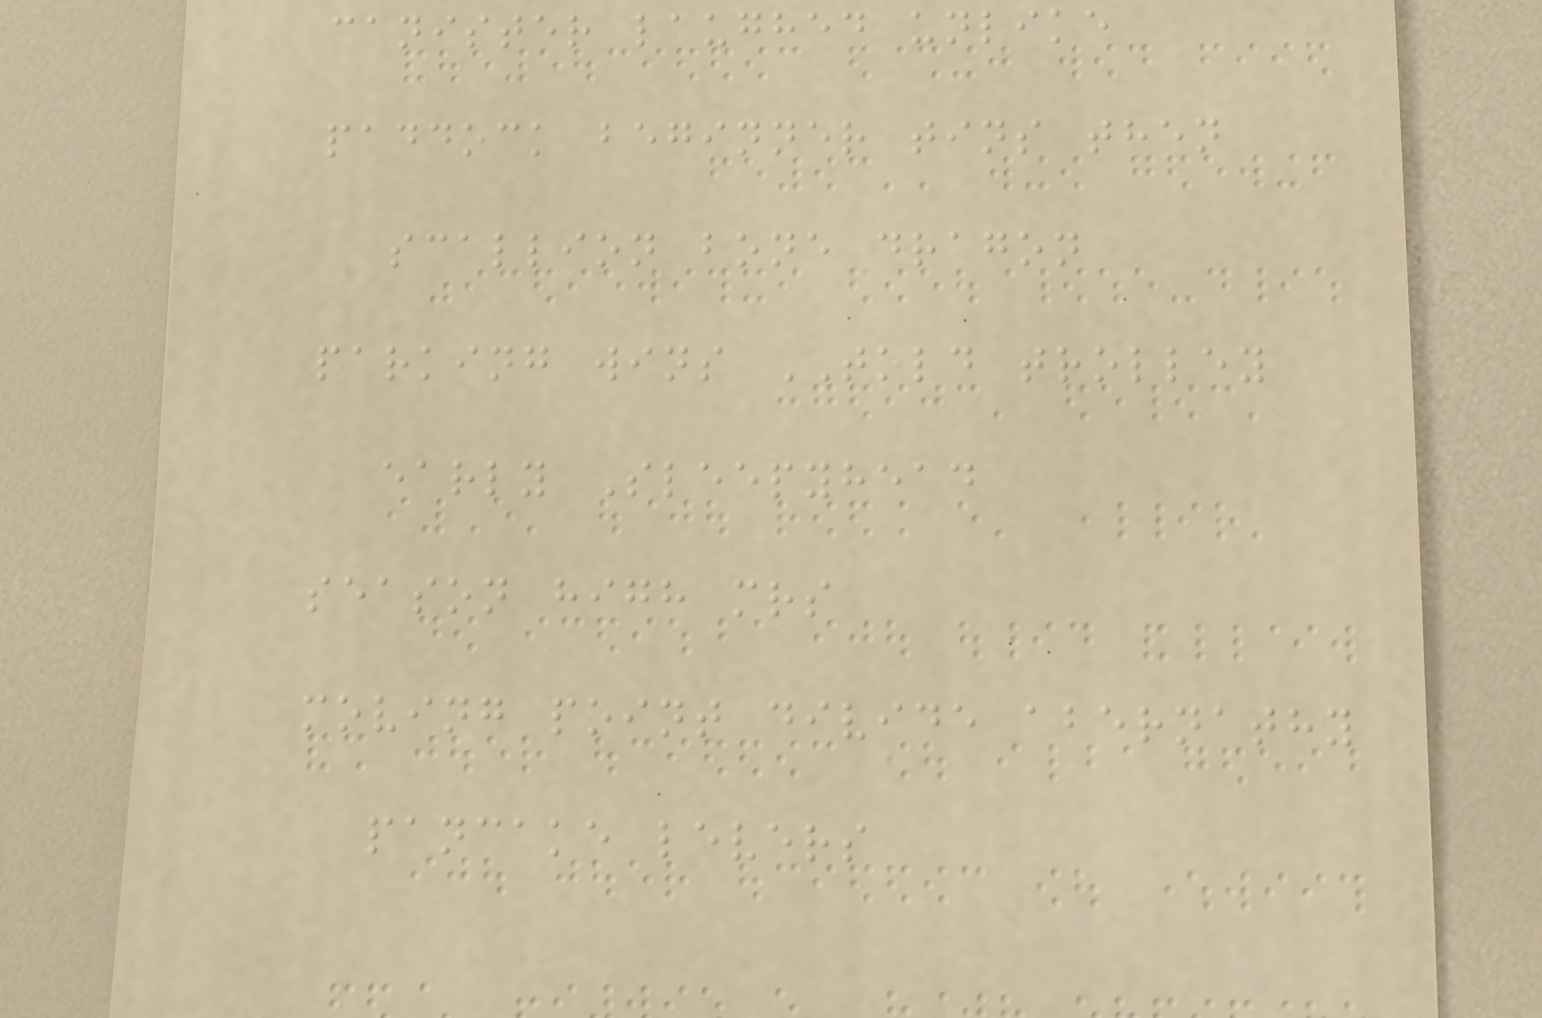canister laughed unlike
paddock beginner tins then
scallion bone dragon
parking wins TOLD trolley
early Sleepyhead
season high mrs
moving point divide abernathy
pancake levers
